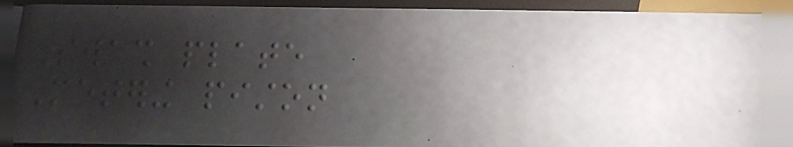Swash plate
Metering piston
